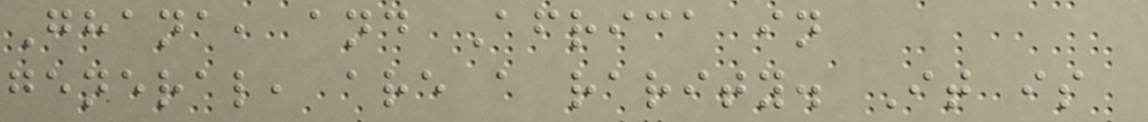Ghana, and Africa in
general, are a rarity. It is
